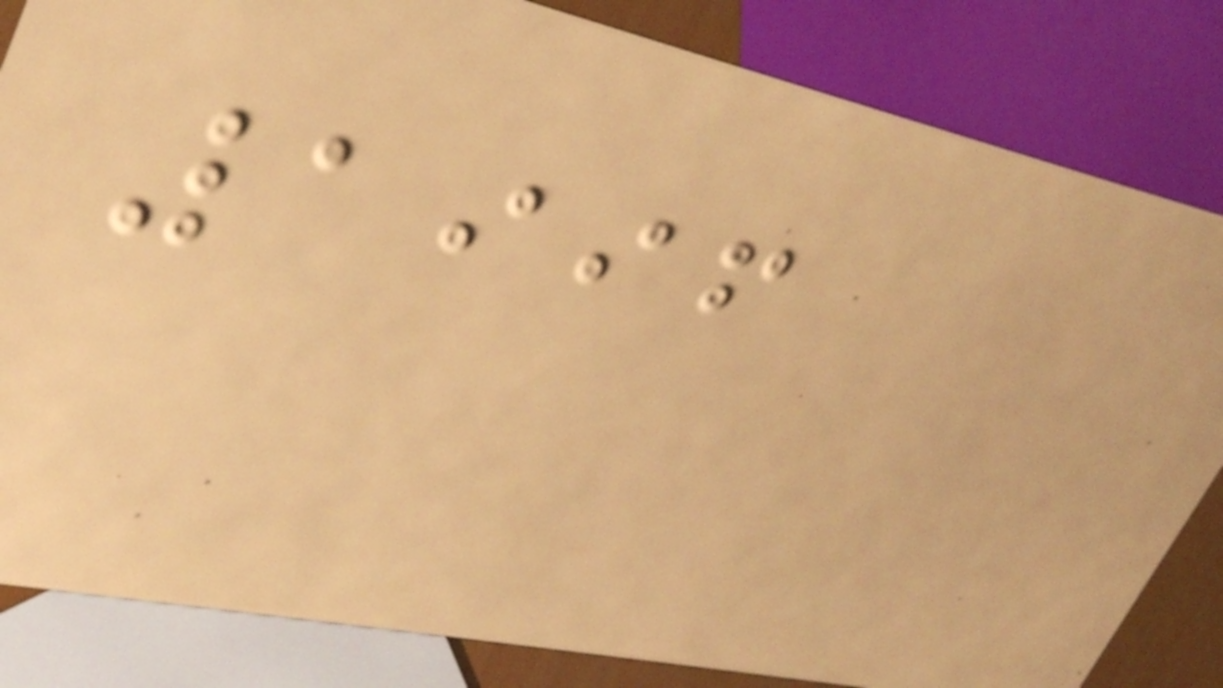1996
